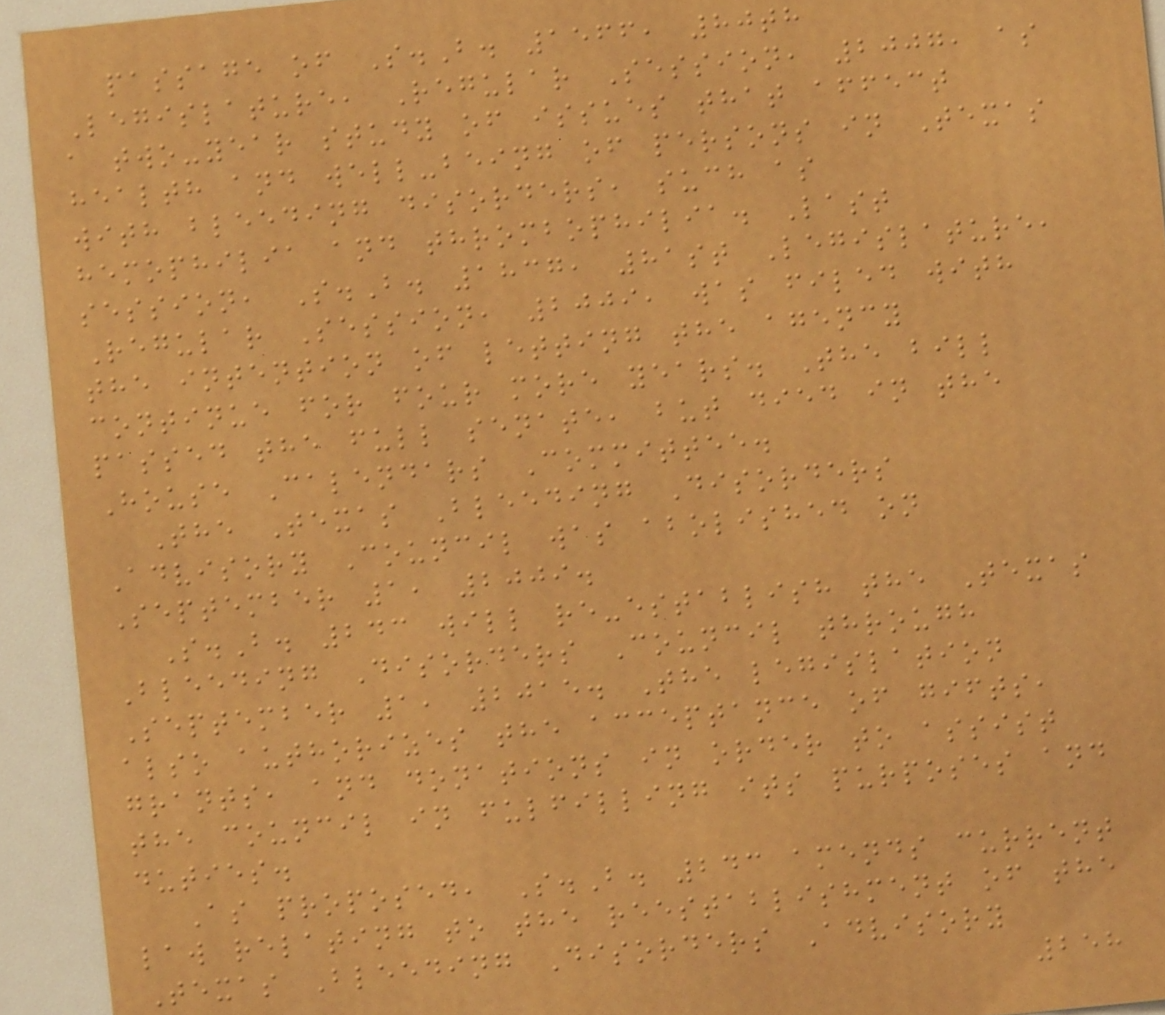passage of S.B. 1566, 80th
Legislature, Regular Session, 2007, as
a two-year study of issues that affect
health and well-being of persons in Texas
with bleeding disorders, such as
hemophilia and thrombophilia. Last
session, S.B. 1837, 81st Legislature,
Regular Session, 2009, was filed with
the intention of letting the agency
continue for four more years. The bill
passed the full senate, but died in the
House Calendars Committee.
The Texas Bleeding Disorders
Advisory Council was abolished on
September 1, 2009.
S.B. 243 will re-establish the Texas
Bleeding Disorders Council through
September 1, 2015. The legislation
also authorizes the acceptance of gifts,
grants, and donations in order to assist
the council in fulfilling its purposes and
duties.
As proposed, S.B. 243 amends current
law relating to the reestablishment of the
Texas Bleeding Disorders Advisory
258
